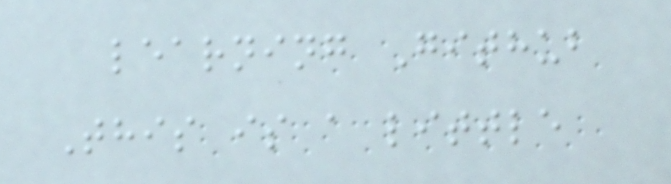learning Github
This is a little
